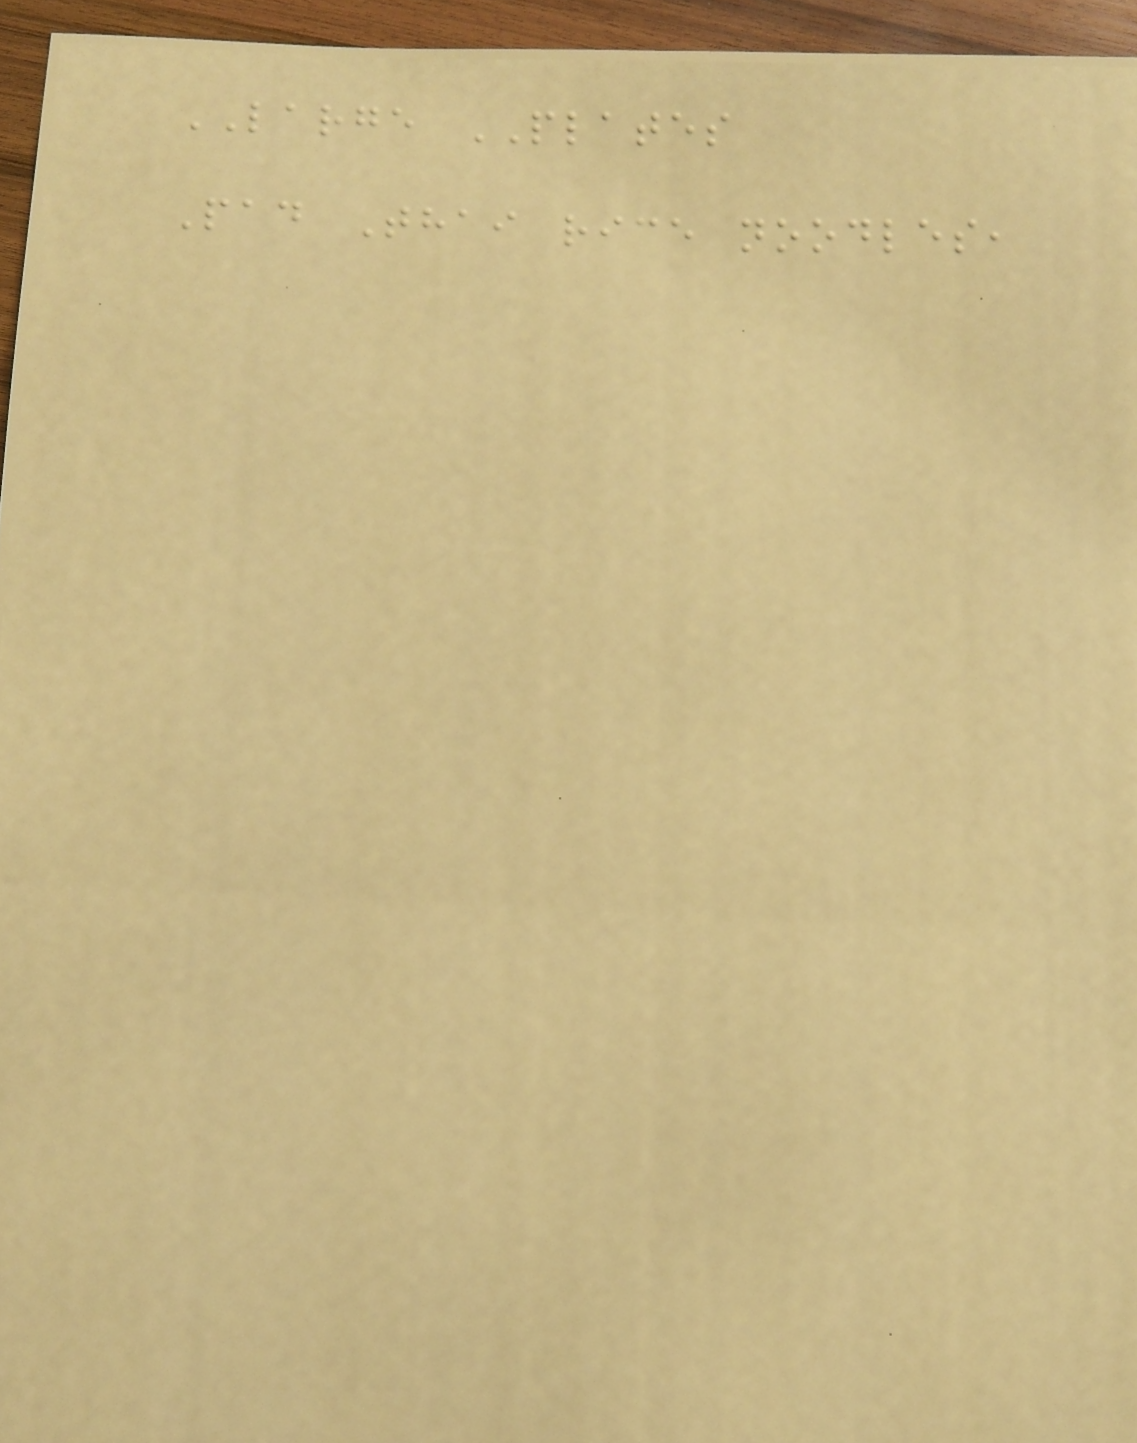LARGE PLATES
Pad Thai rice noodles,
